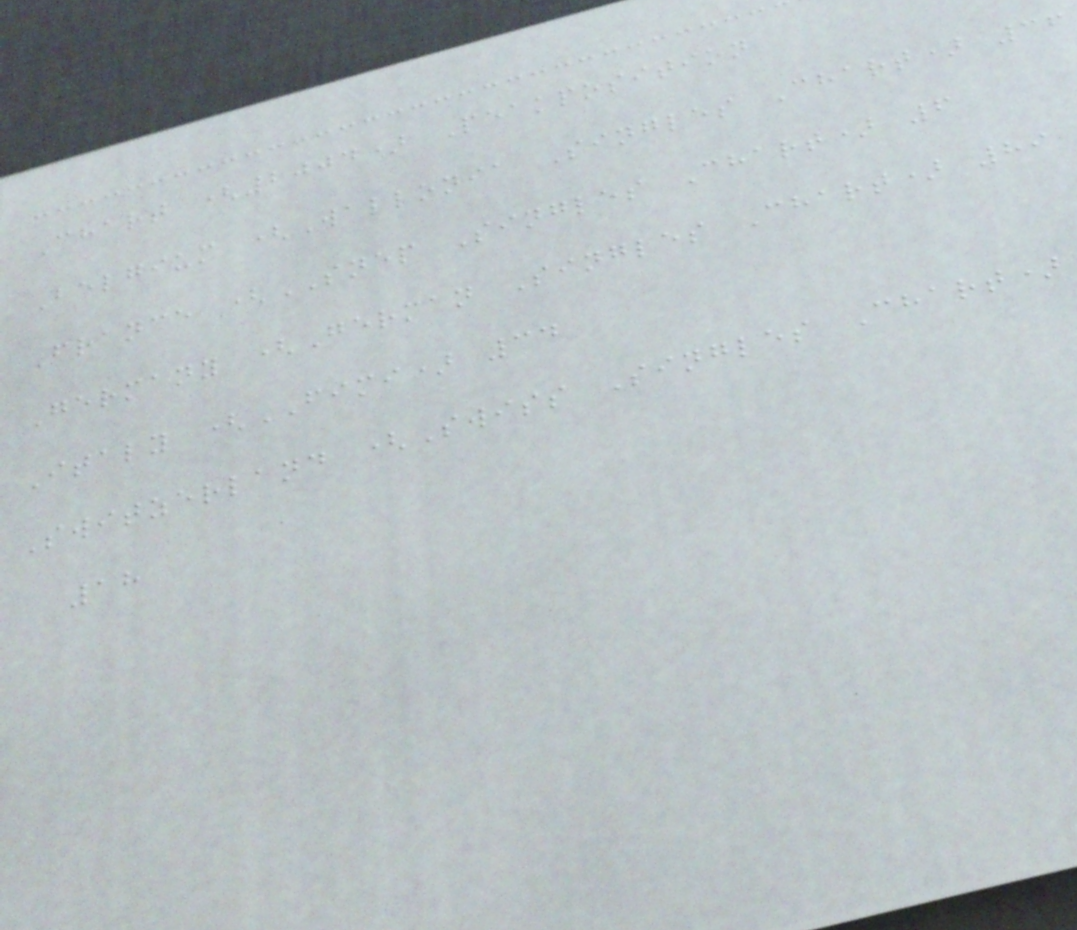Chart (2004) Peakposition
Belgium (Wallonia Singles Chart) 36
France (SNEP Singles Chart) 6
Germany (German Singles Chart) 89
Italy (FIMI) 34
Switzerland (Swiss Singles Chart)
18
